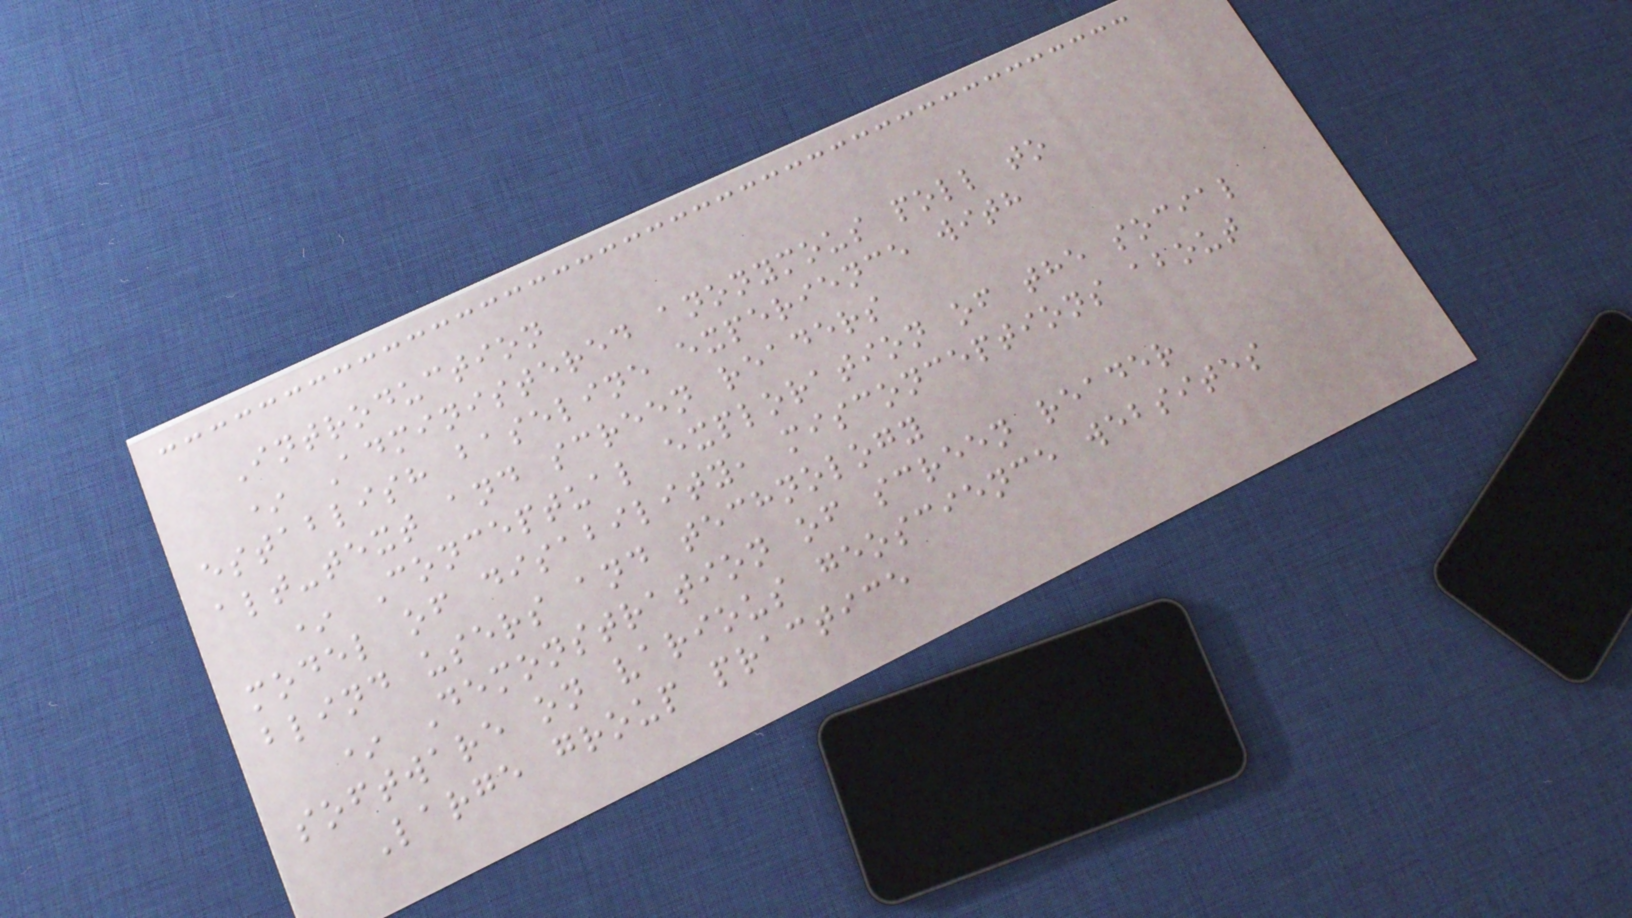Introduction
* Administered anonymous poll to
establish baseline experience with
alt-text and screen readers
* Conceptual exploration of the social
model of disability, misconceptions about
blind users and technology
* Demonstration of screen reader
software on various geoscience websites
Large group practice
